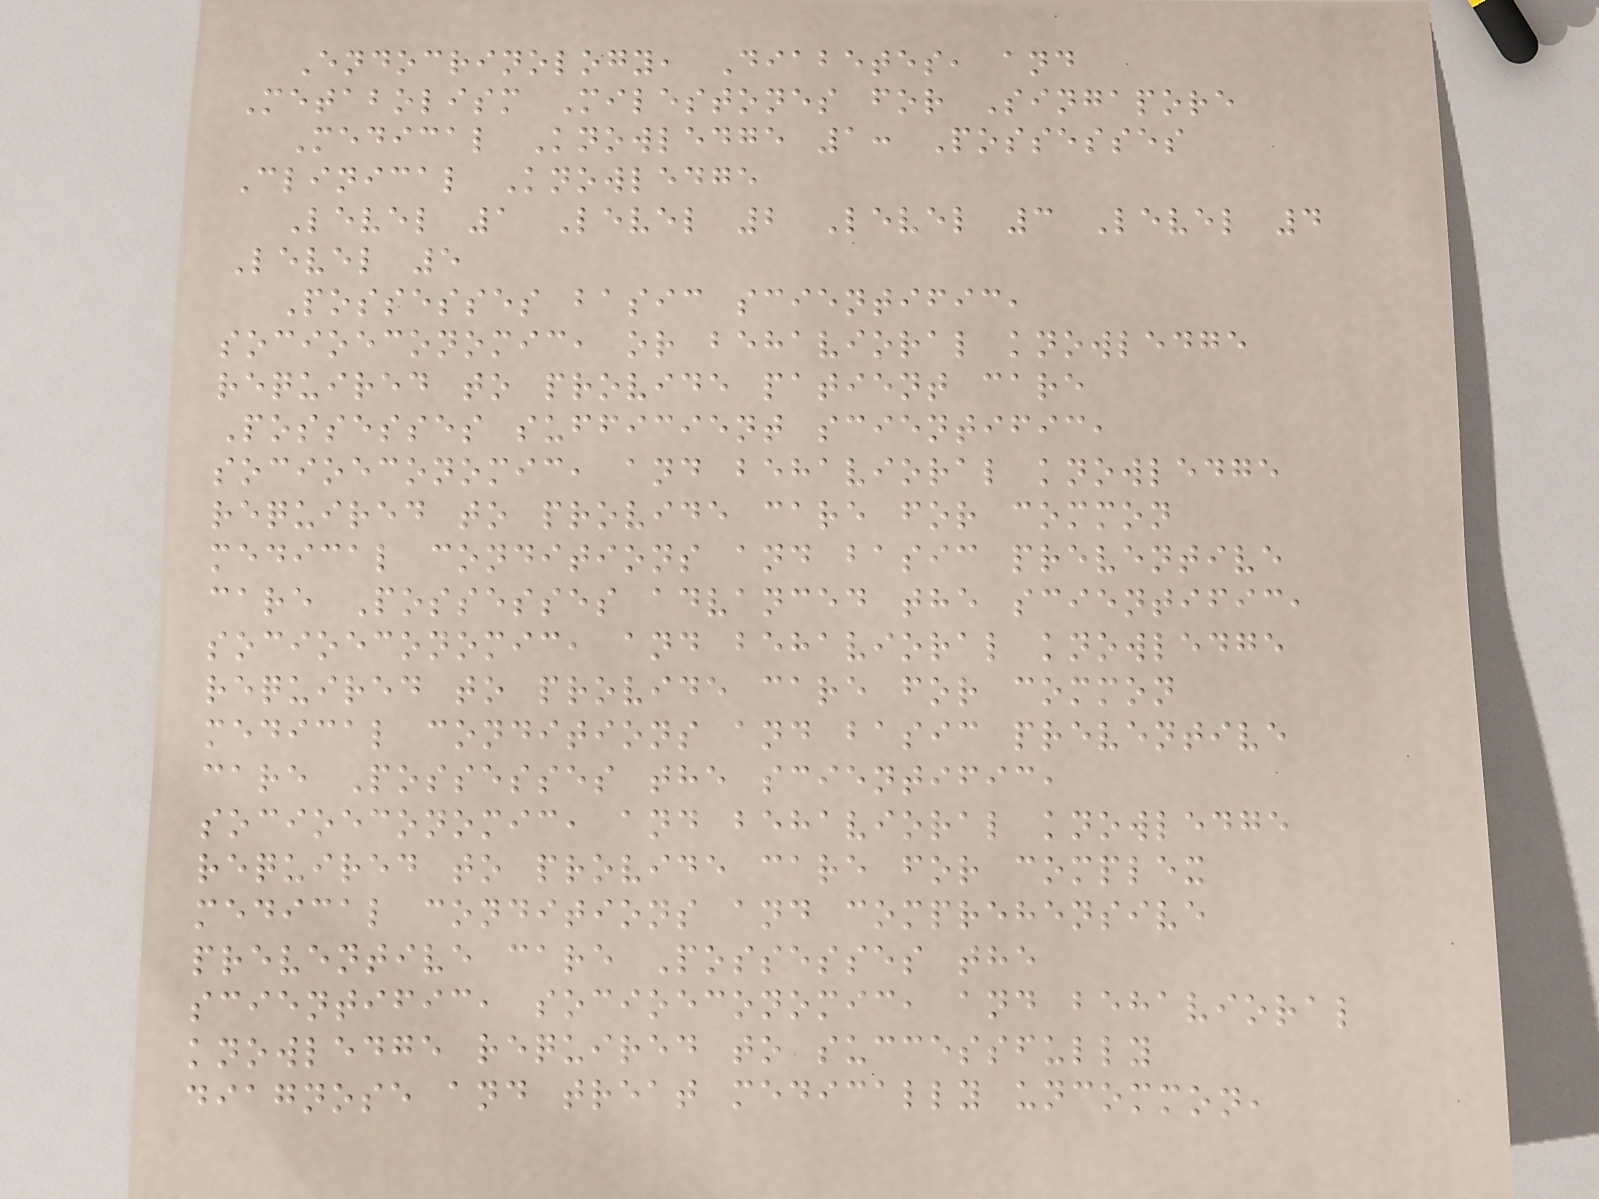Endocrinology, Diabetes, and
Metabolism Milestones for Singapore
Medical Knowledge 1: Possesses
Clinical Knowledge
Level 1 Level 2 Level 3 Level 4
Level 5
Possesses basic scientific,
socioeconomic, or behavioral knowledge
required to provide patient care
Possesses sufficient scientific,
socioeconomic, and behavioral knowledge
required to provide care for common
medical conditions and basic preventive
care Possesses advanced the scientific,
socioeconomic, and behavioral knowledge
required to provide care for common
medical conditions and basic preventive
care Possesses the scientific,
socioeconomic, and behavioral knowledge
required to provide care for complex
medical conditions and comprehensive
preventive care Possesses the
scientific, socioeconomic, and behavioral
knowledge required to successfully
diagnose and treat medically uncommon,
